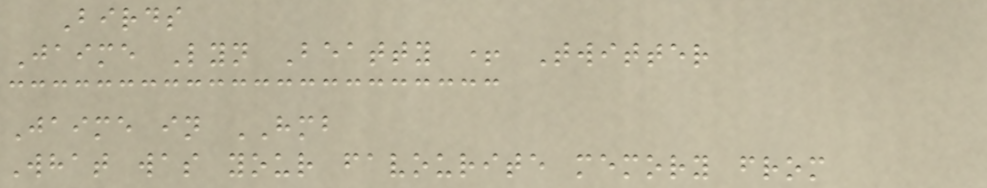Birds
Jaime Lyn Beatty + Twitter
Jaime in HMB
What was your favourite memory from
